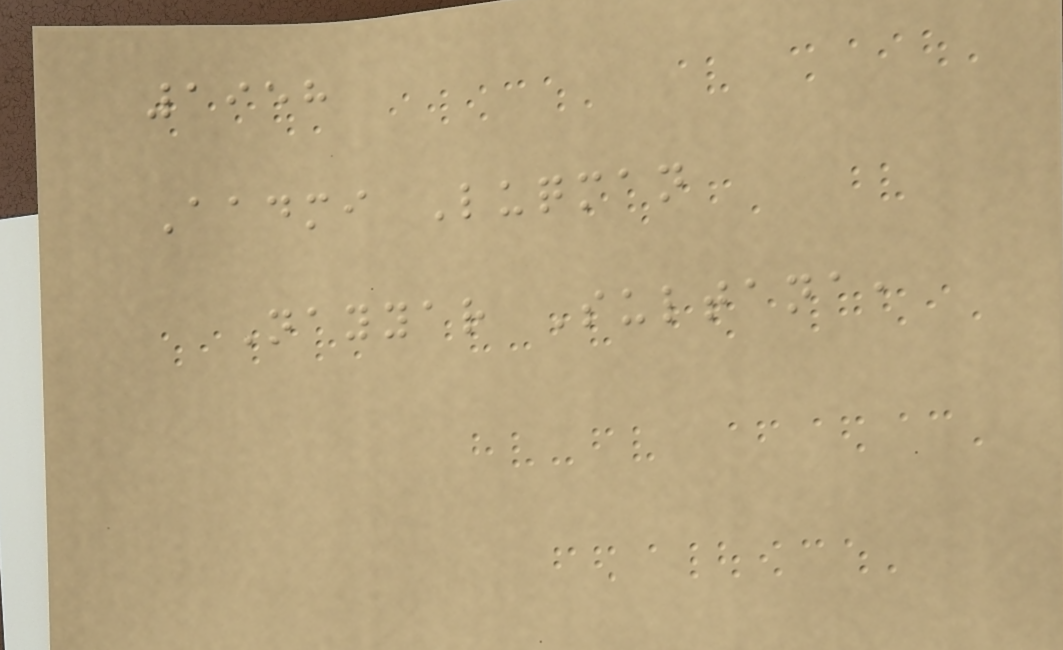1958
Aadmi Luqman
Nayyar Sultana,
